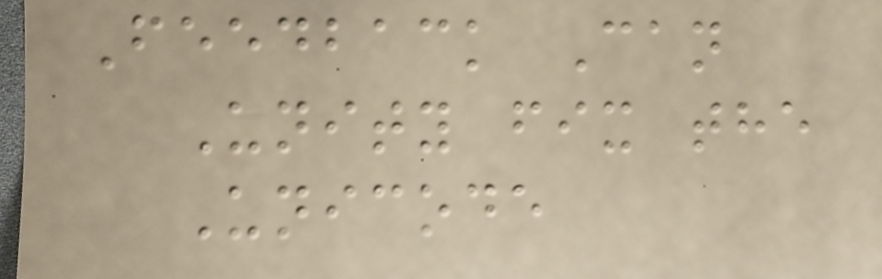Feedback Can
Unity fix the
Unicode
